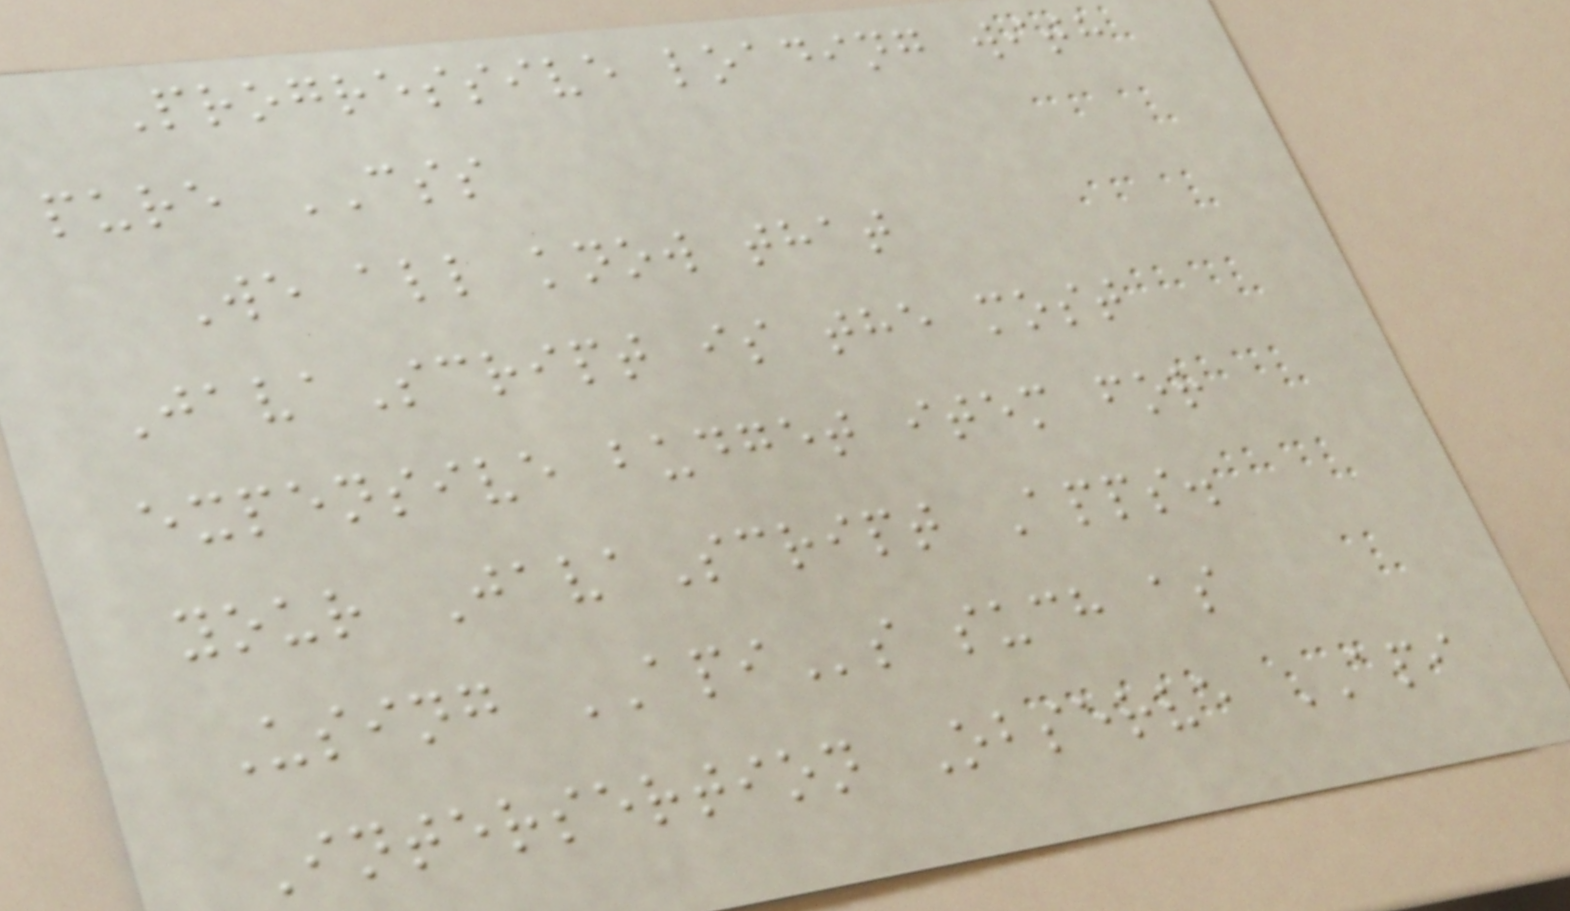Progressive loading with
pure CSS
We all know that
JavaScript is the most
expensive budget item for
your JavaScript Apps.
Using APIs such as
Intersertion Observe API
